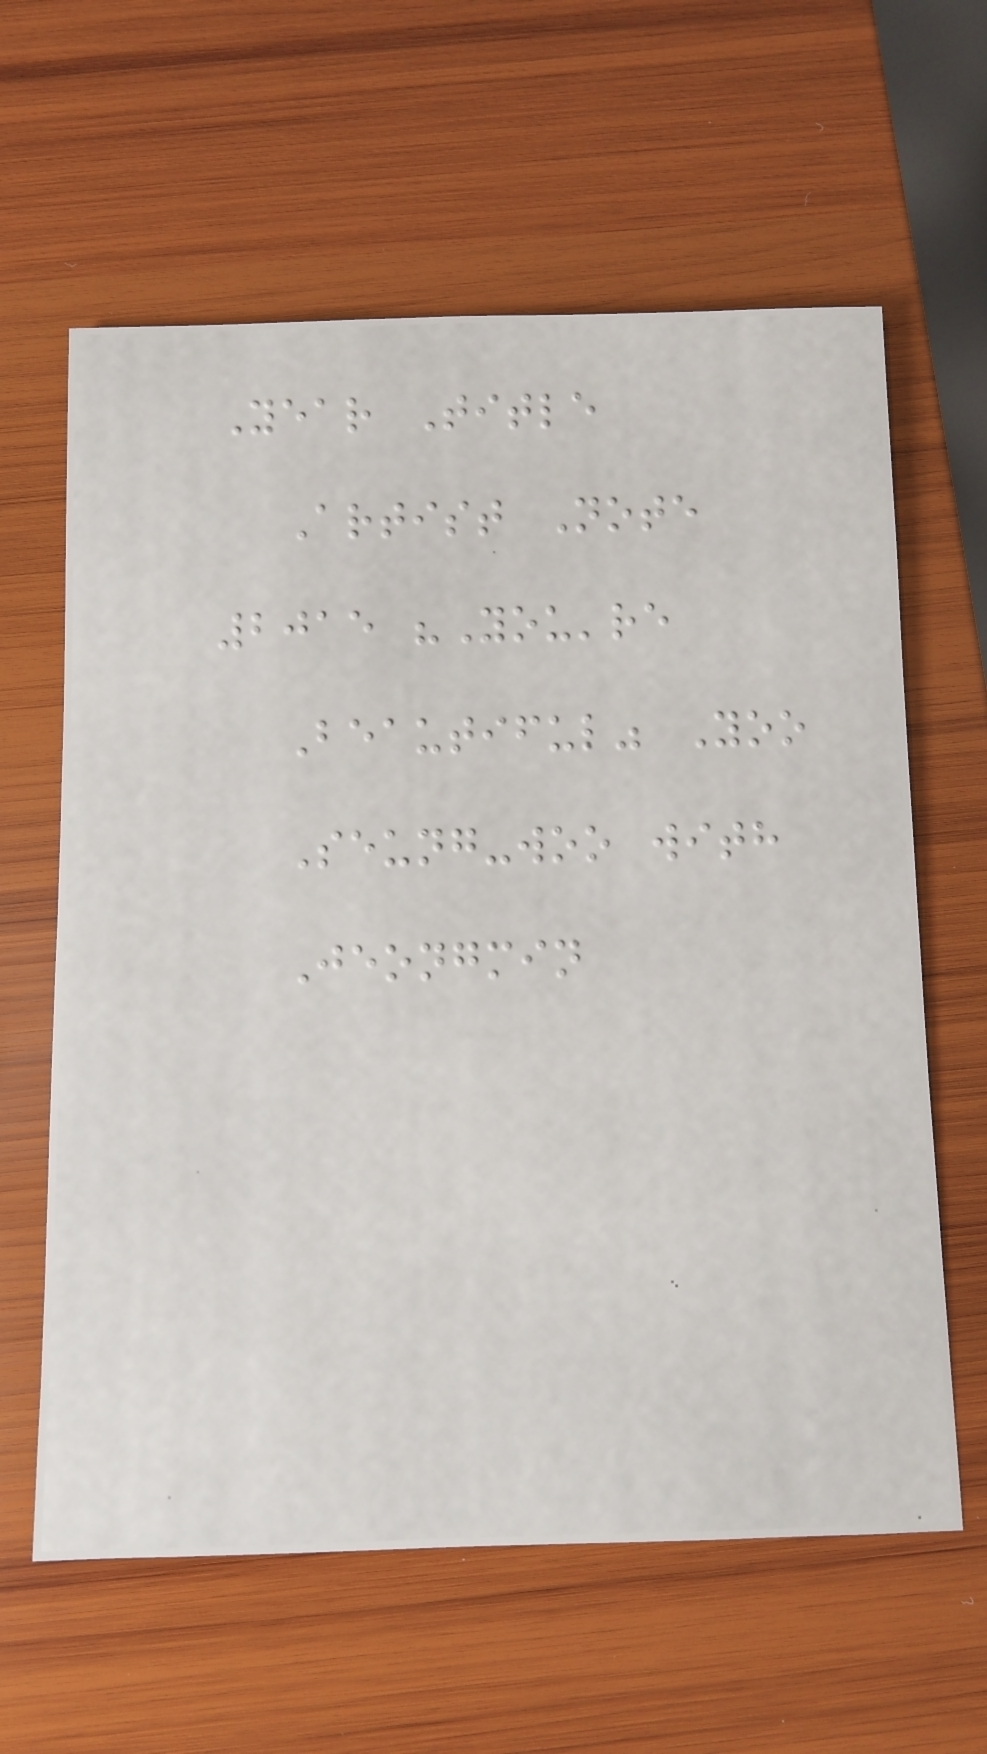Year Title
Artist Note
2015 "You're
Beautiful" Yoo
Seung-woo with
Jeongmin
